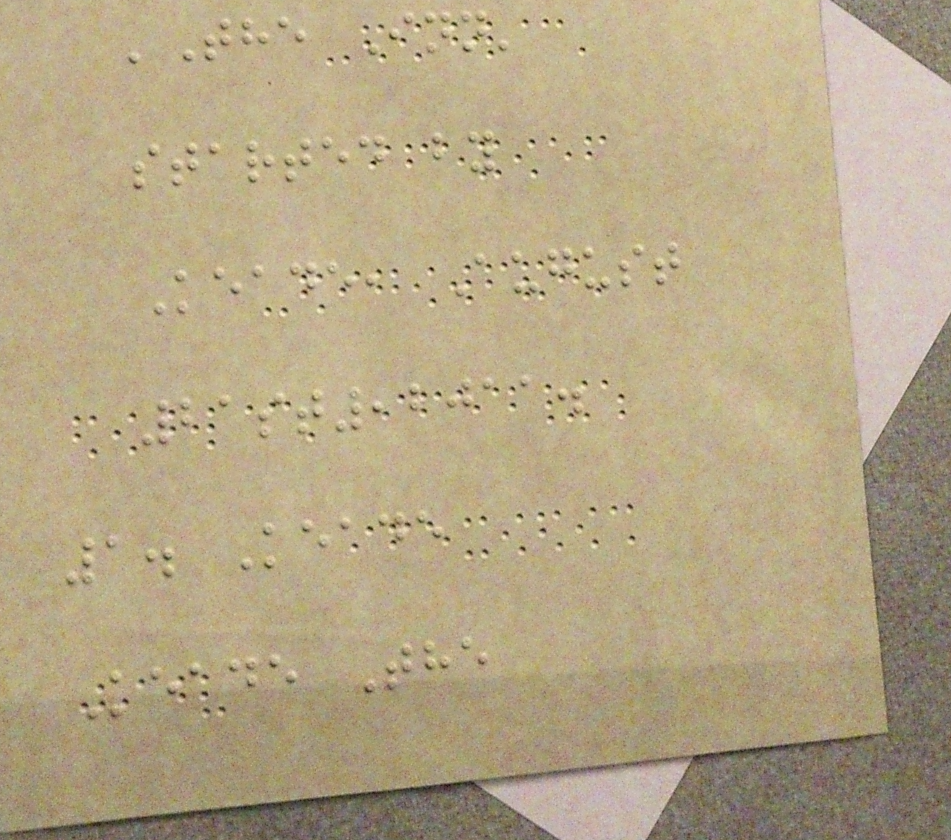'The Inn'
started by
Keade, August
21st,2011.
1. Keade
Keade The
